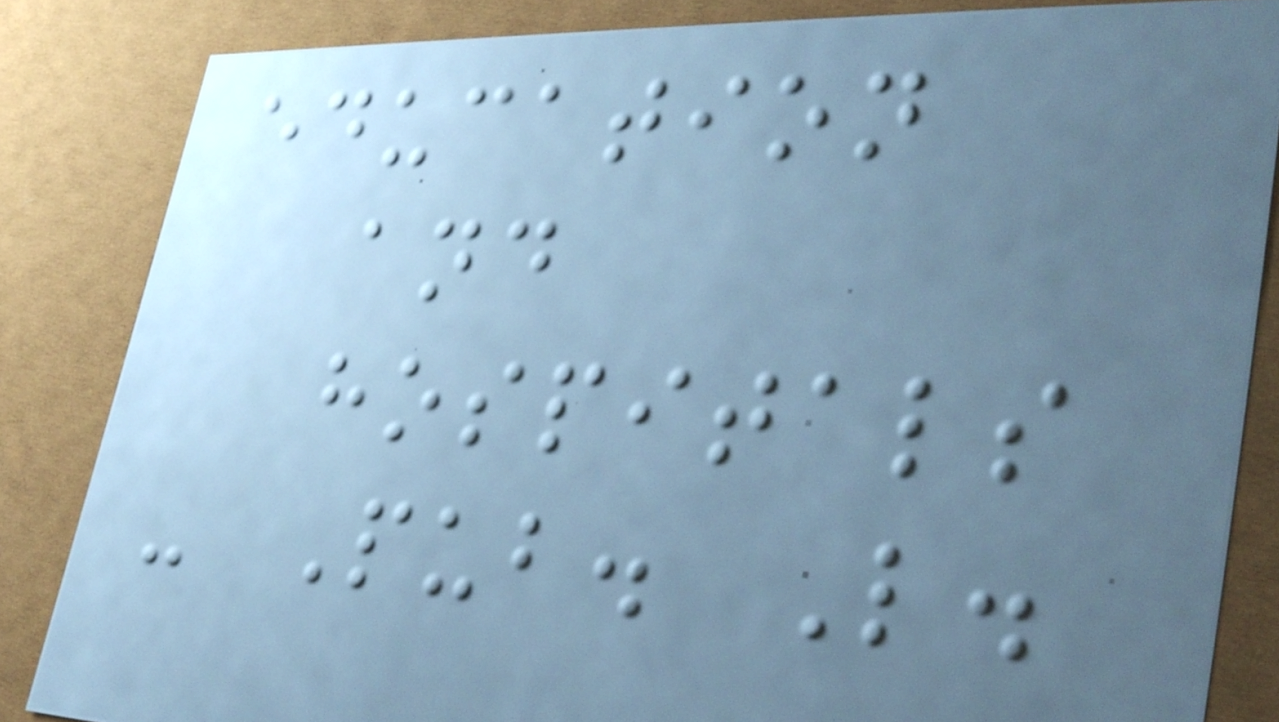education
and
hospitals
- Pub. L.
